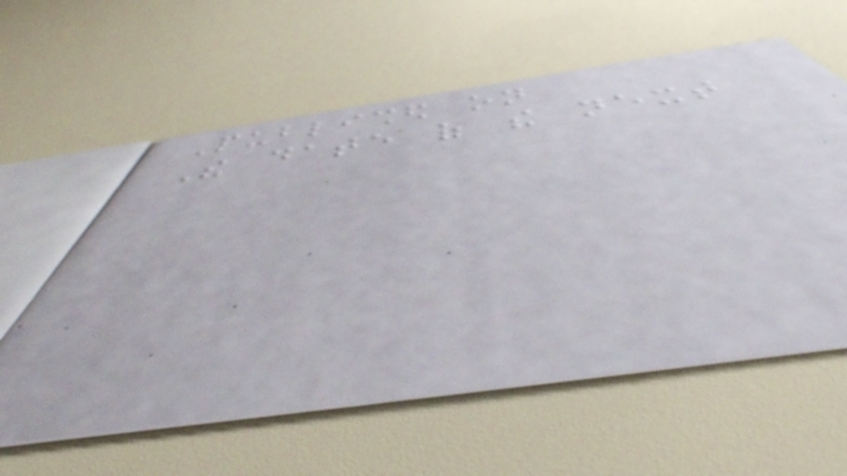Published on
The date of the next
